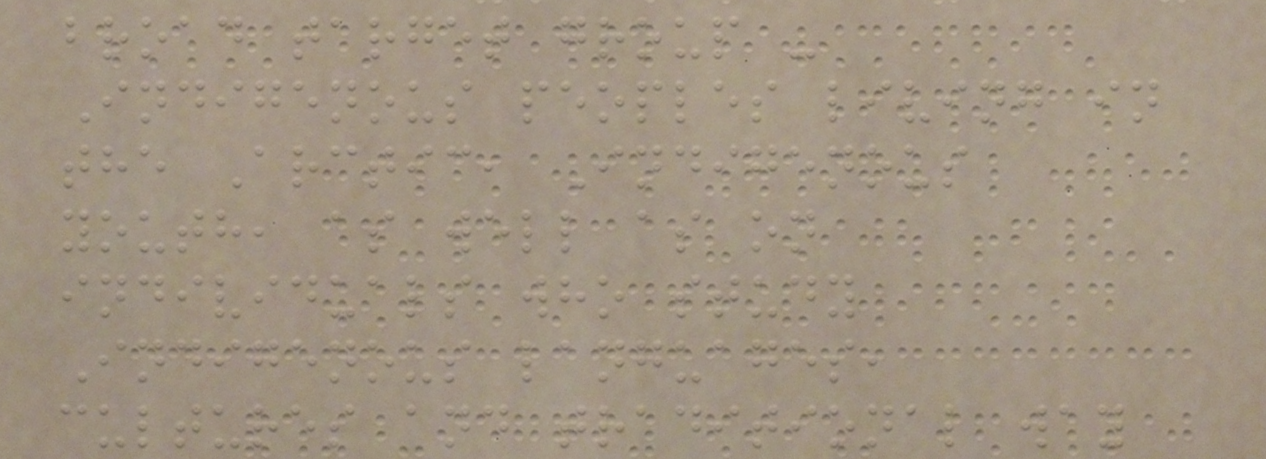broad target group -
Indigenous peoples living in
the Arctic, Indigenous
youth, as well as on
individuals who study
Indigenous languages,
cultures and traditional way
